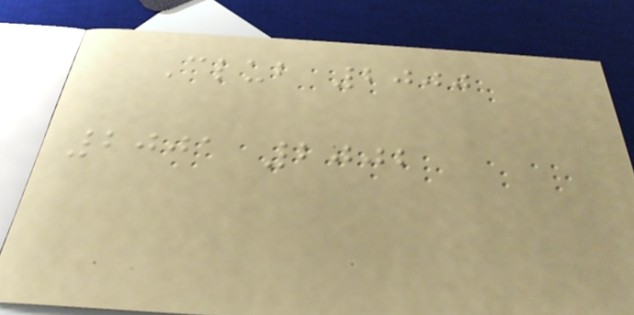Club 2000
2001 2002
